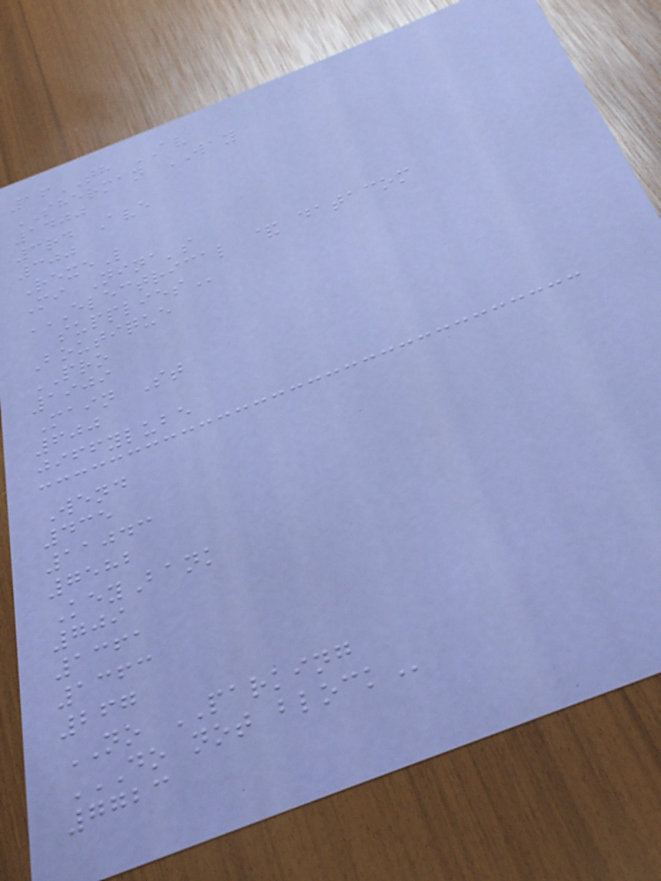16TH AV
SHERMAN WAY
1400
3rd Ave
300
RexeL
Mi Nina's
ELECTRICAL & DATACOM
SUPPLIES
Boutique
PRO
1909
Main St
600
jiffylube
Wend
435
11043
7582
KeyBank
709
1361
1363
267
NO PARKING
DO NOT BLOCK
7723
